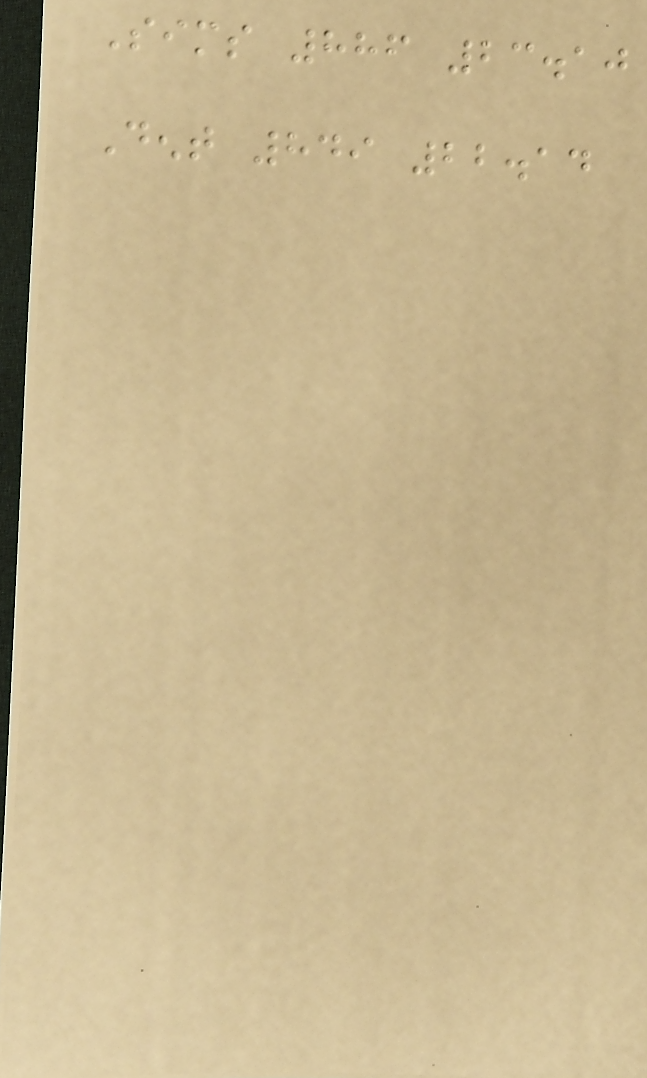Sims 886 23.10
Dent 849 22.14
